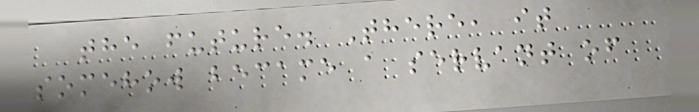the future. There, it
somehow became a servant of
